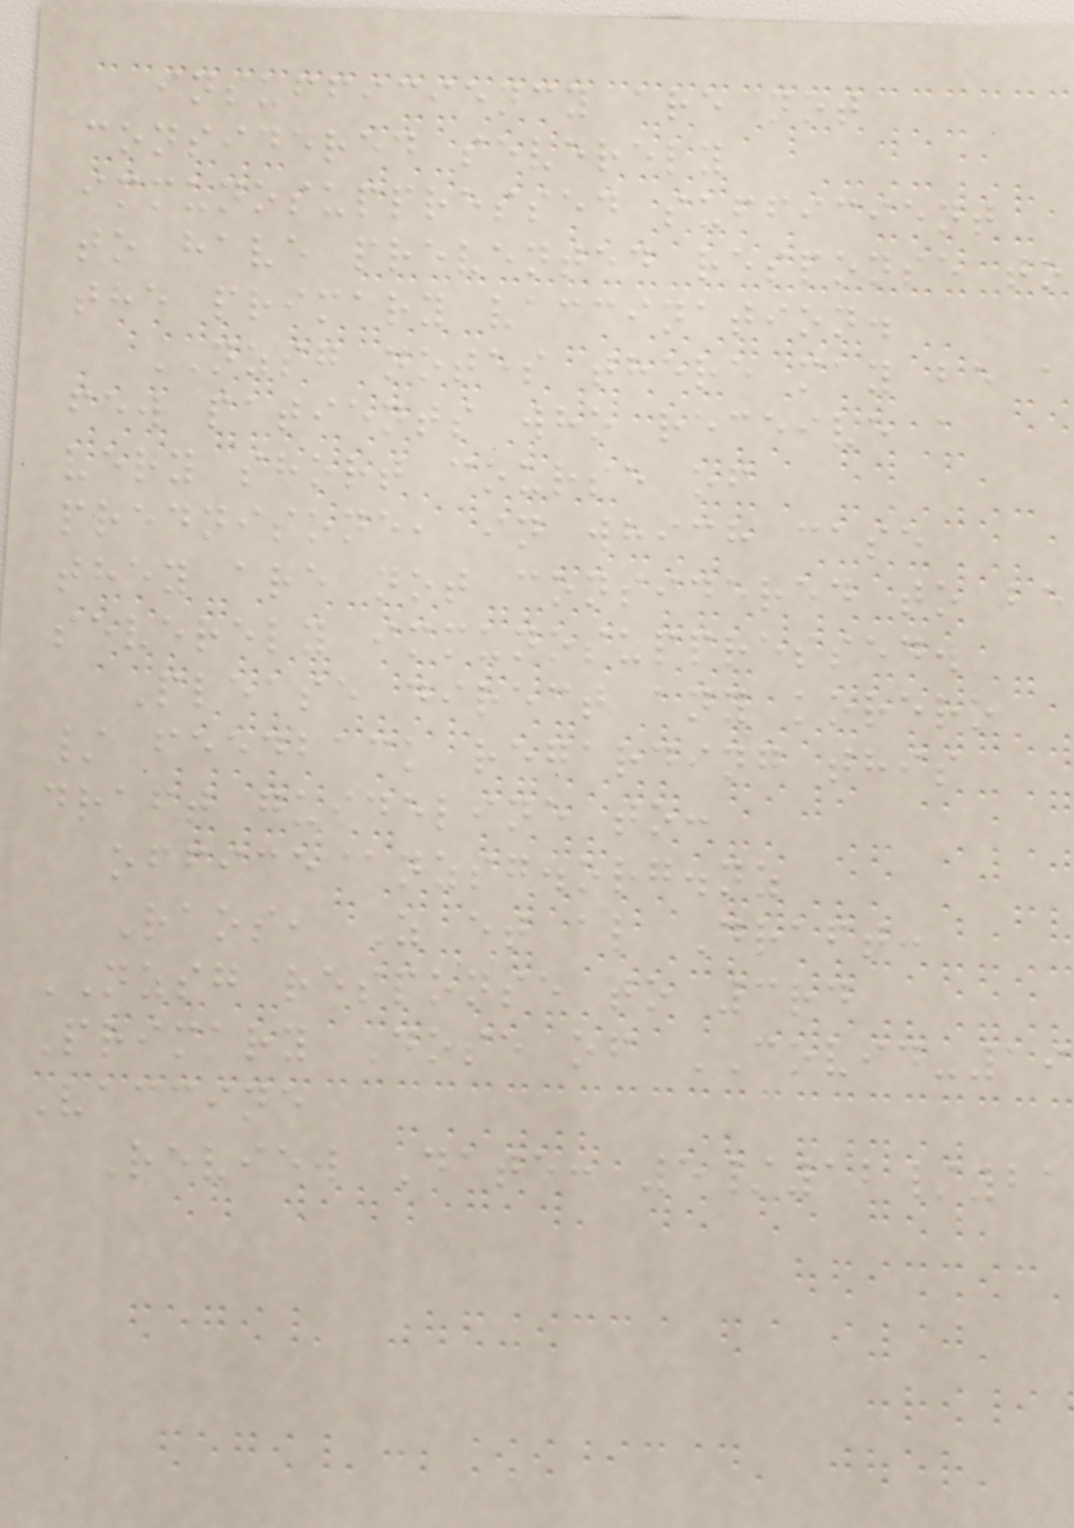insufficiency are not
considered severely
immunosuppressed sufficient
to have prevented response to
the primary vaccination.
NZSG notes there may be a
few patients who receive a
very short course of
prednisone, in which case
they are not considered to be
severely immunosuppressed.
Please direct any korero
/ feedback regarding this
draft guideline to:
office@nzsg.org.nz
Raos, Z et al Draft:
NZSG response to 3rd
Primary Dose of COVID-19
Vaccine
Review Date: 5/12/21
